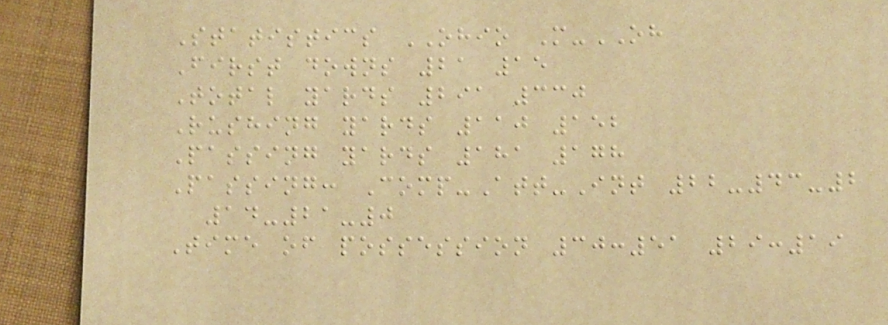Statistics OHIO M-OH
First downs 21 15
Total yards 291 330
Rushing yards 110 152
Passing yards 181 178
Passing: Comp-Att-Int 22-43-2
14-21-0
Time of possession 30:51 29:19
